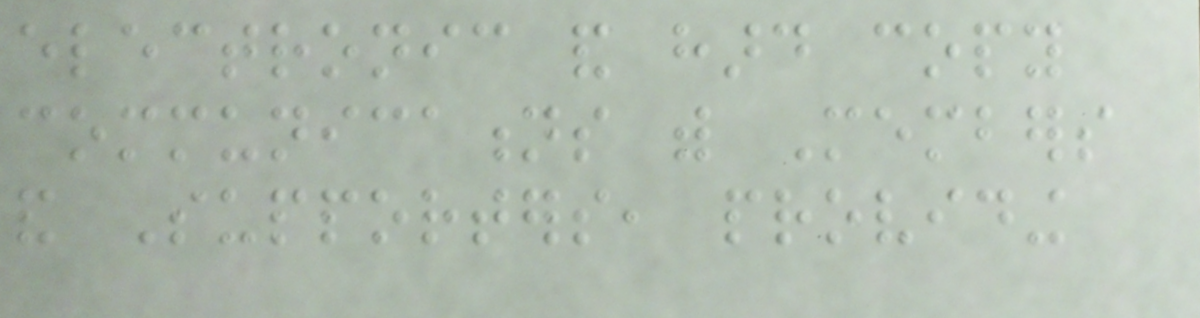electronic and hard copy
communications with Members
and Supporters, providing
